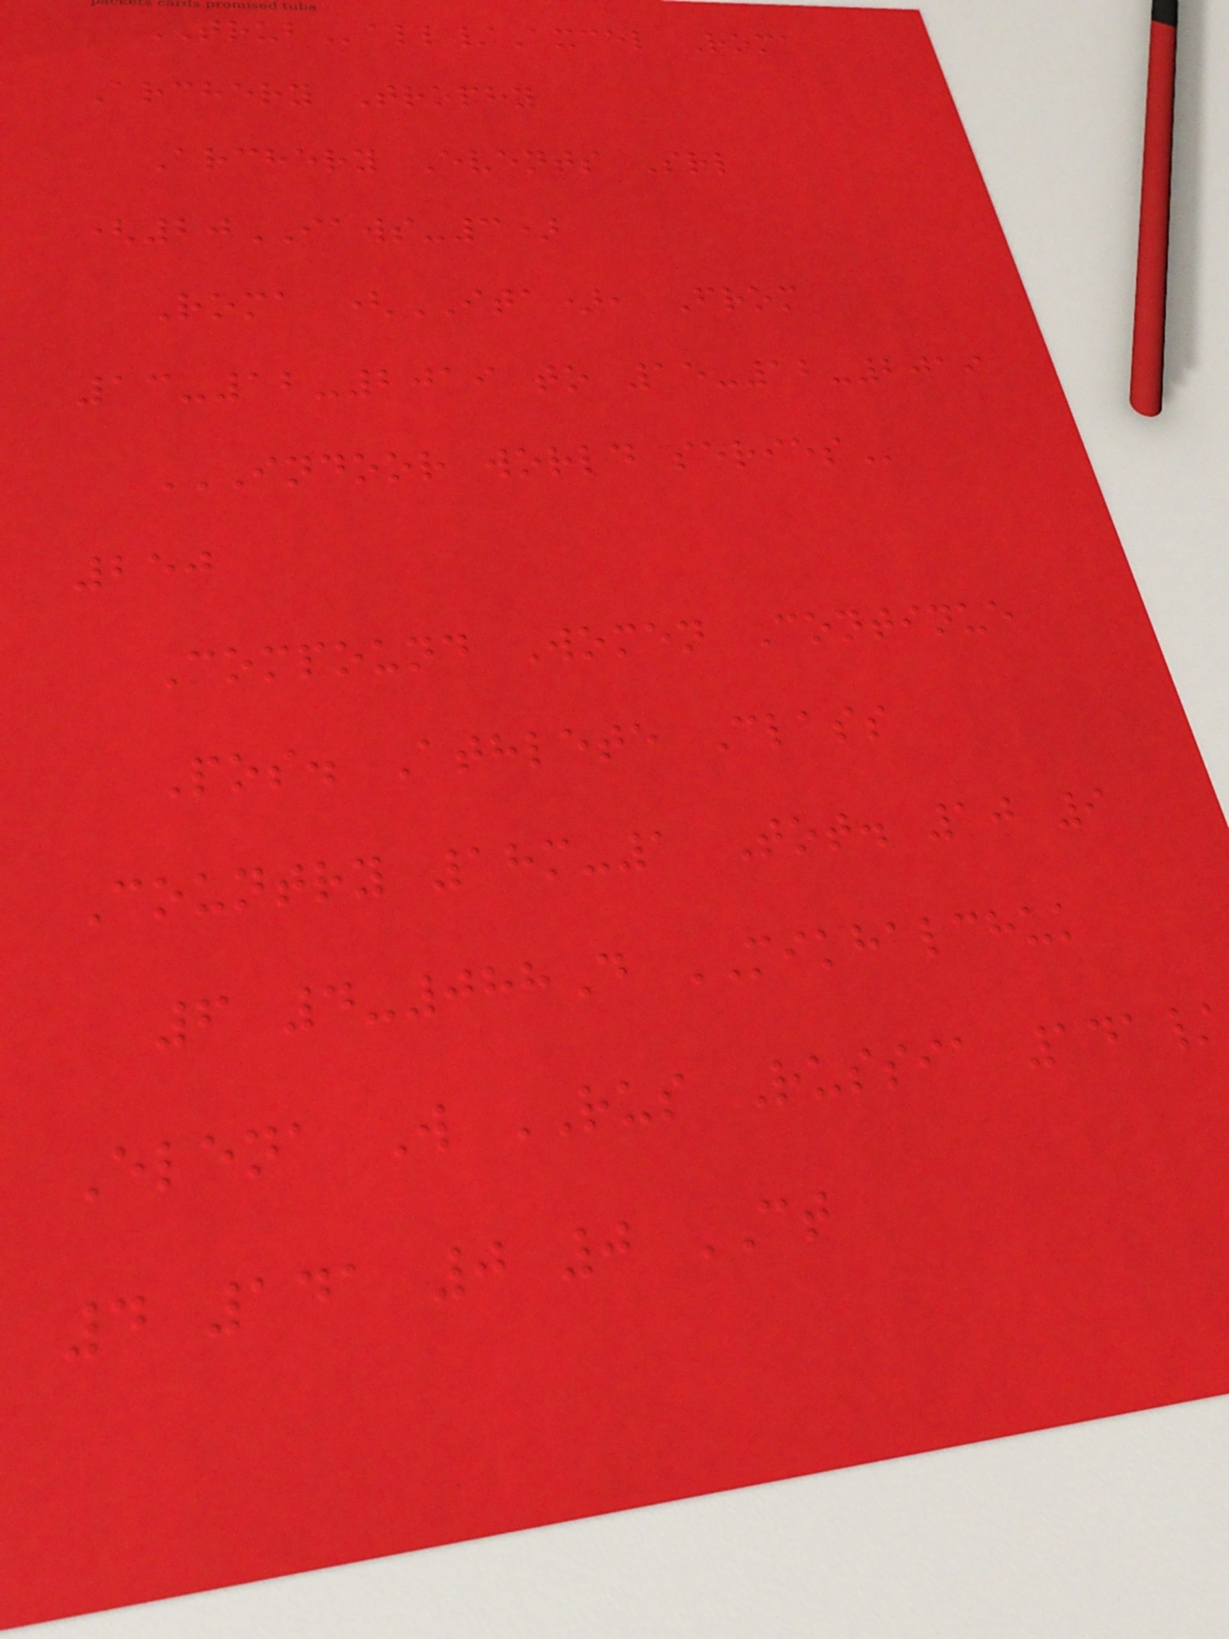TRUBall/Axcel Roma
Archery Trophy
Archery Events Srl
(20IAWS-3)
Roma (ITA), From
13-12-2019 to 15-12-2019
INDOOR WORLD SERIES
250
Compound Women Continue
Pos. Athlete Class
Country 18m-1 Tot. 10 9
6 4-088D MIKHALCHUK
Elena W RUS Russia 141/
4 141 0 0 CT
